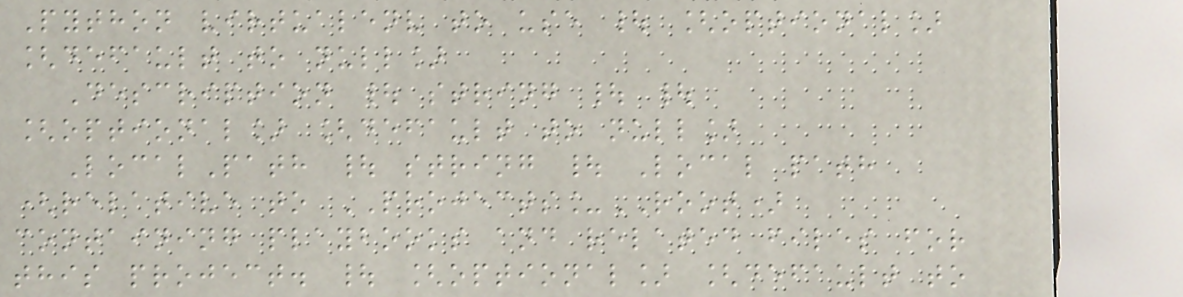Python virtualenv to use | [optional]
[default to null]
Description | string | |
[optional] [default to null]
LocalPath | string | Local path
(relative to PROJECTS_ROOT)
containing playbooks and related files for
this project. | [optional] [default to
